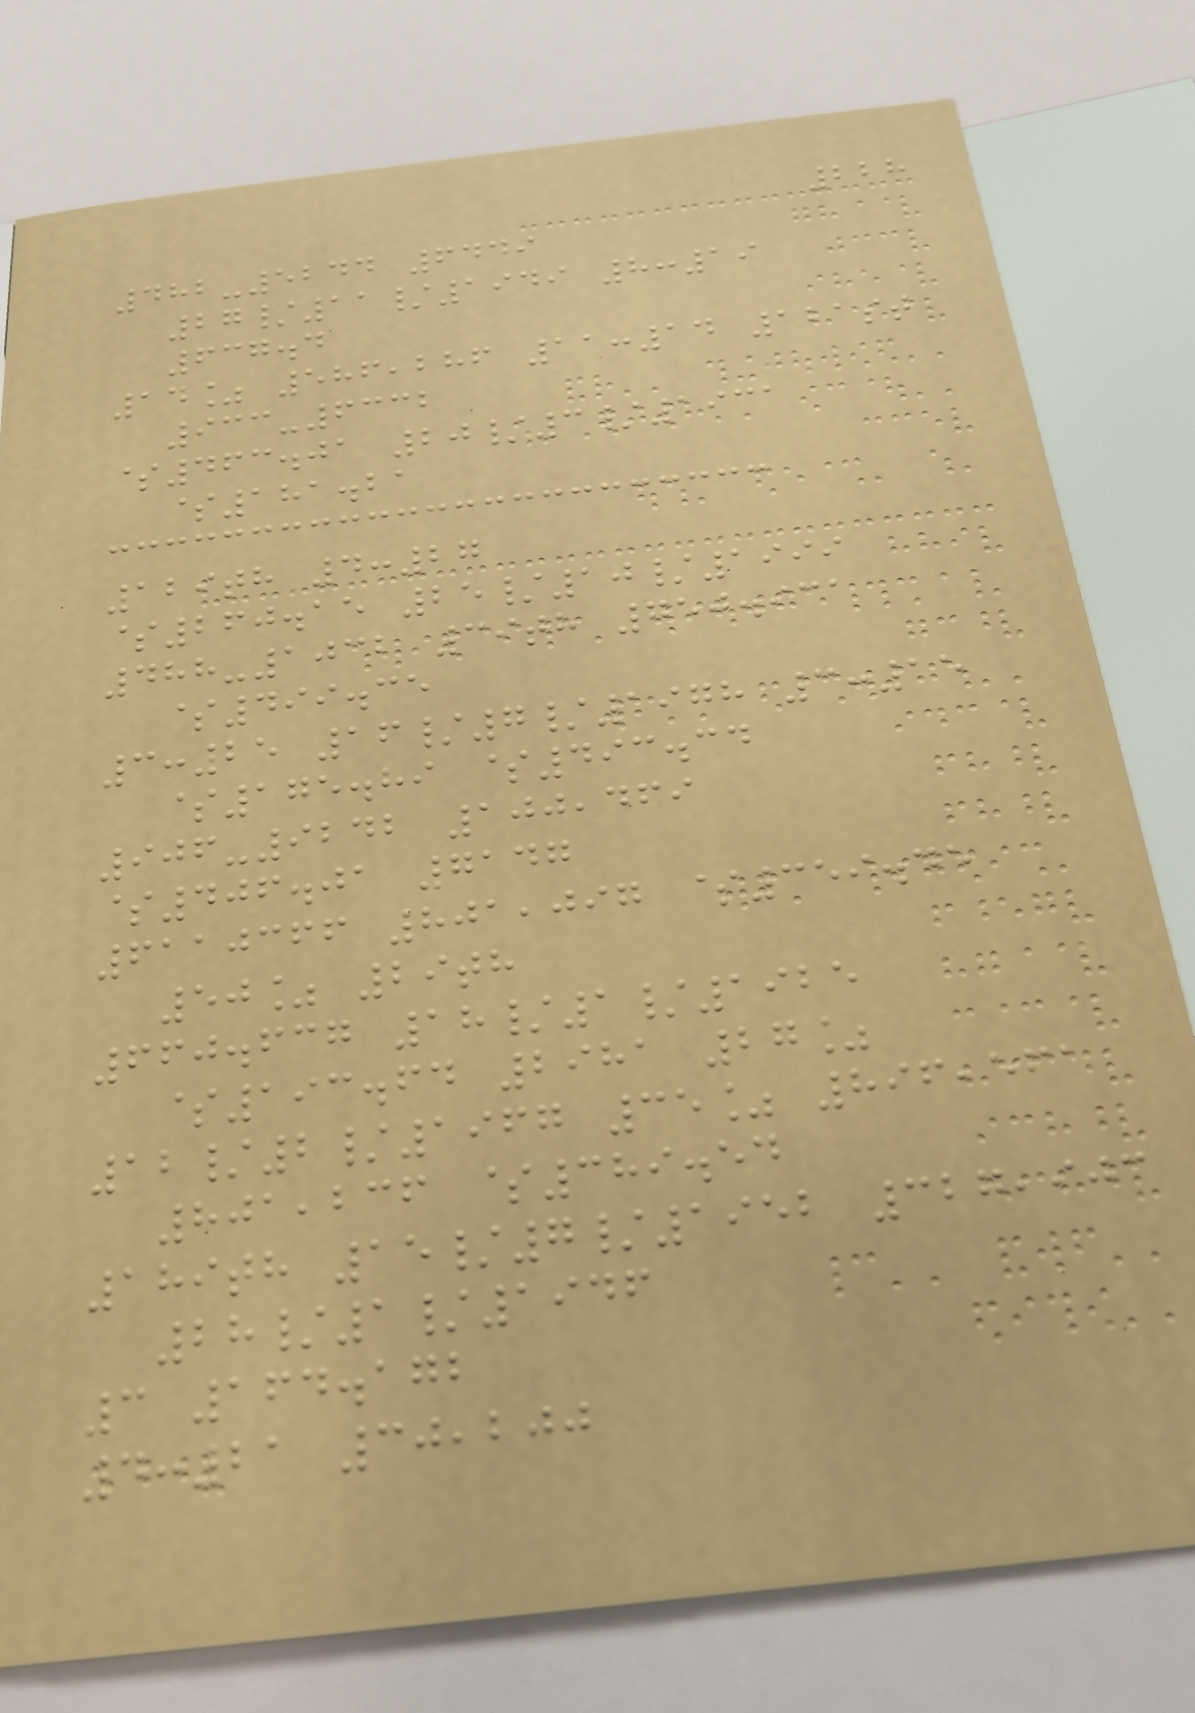228
482-5244 6449
27/11/1949 8:19
637.4
14% 586,286 11:14 121st
933-6332
$463.01 20/3/1931
$181.21
129th 4:27
$260.15 25/10/1999
488-1032 39th 750.931
$499.35
3:25 16/7/1978 3:15
$175.89 $493.34
906-9242 100,469
$406.01 7147
6110366 801,097 $359.45
50% 29th
660.637 18/1/1925
$193.64 2981 27%
12/2/1967 35% 896,561
801,236 $389.54
189th 15/7/1952 327,903
28/1/1946
3 164.172
4:21 30,200
